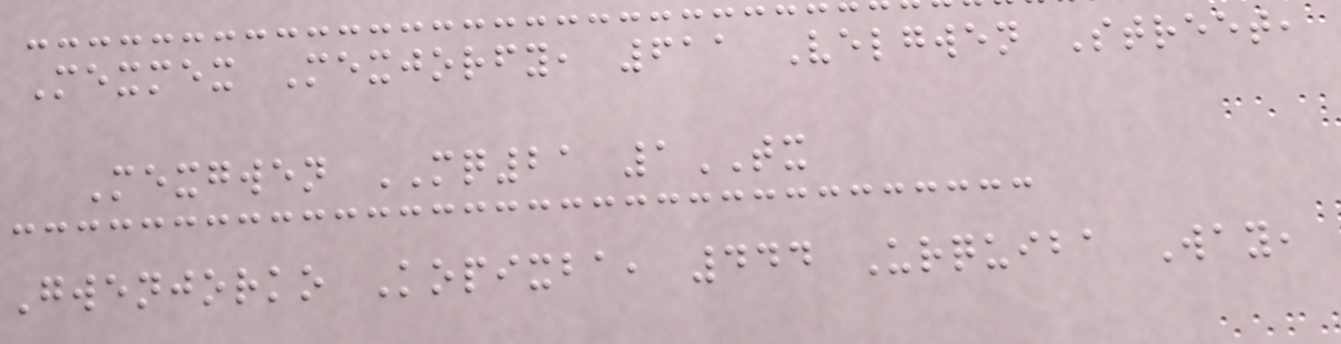Mexmex Mexjorfy, 611 Velgwen Street,
Mexgwen MQ21 1TX
Gwenjorko Kopixba, 444 Urquiba Way,
